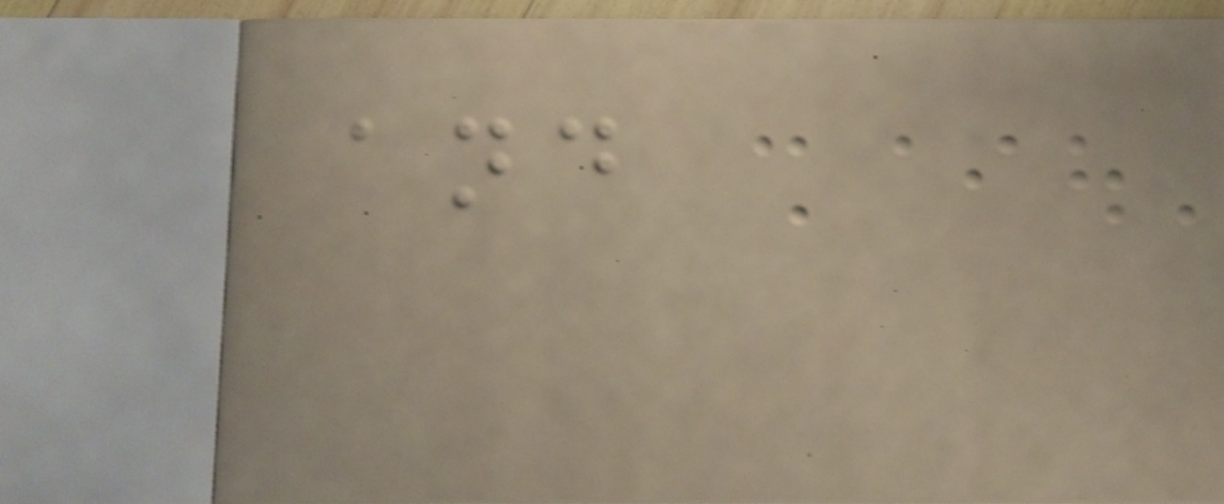and
